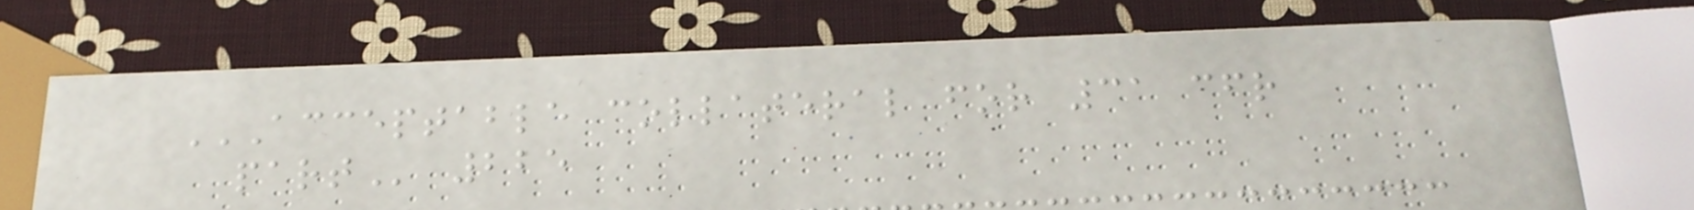ACCEPTABLE COLLATERAL FOR 31 CFR
PART 225
